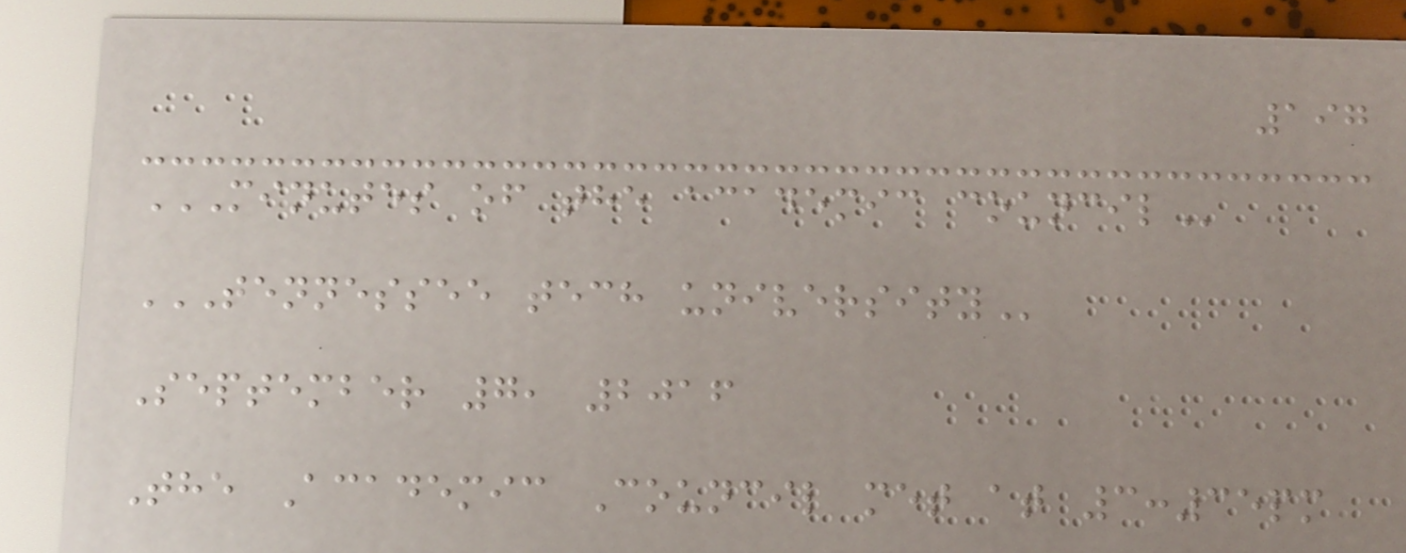197
MINUTES OF THE ACADEMIC COUNCIL
TENNESSEE TECH UNIVERSITY
September 7, 2016
The Academic Council met at 3:35pm
